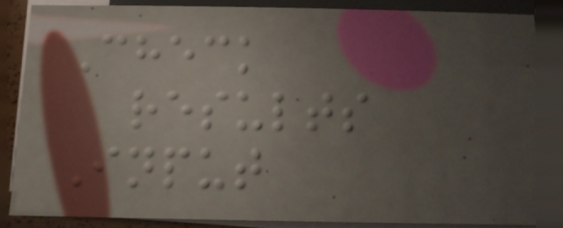Check
results
Input
